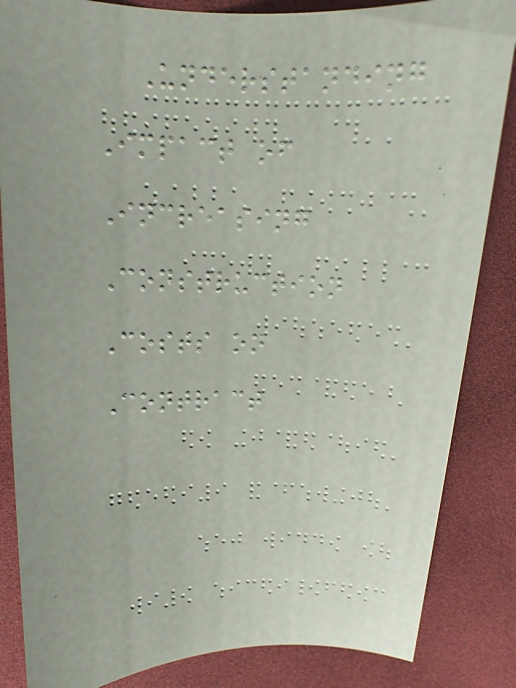Understanding
Impact of
Increasing
Construction
Costs on
Contract
